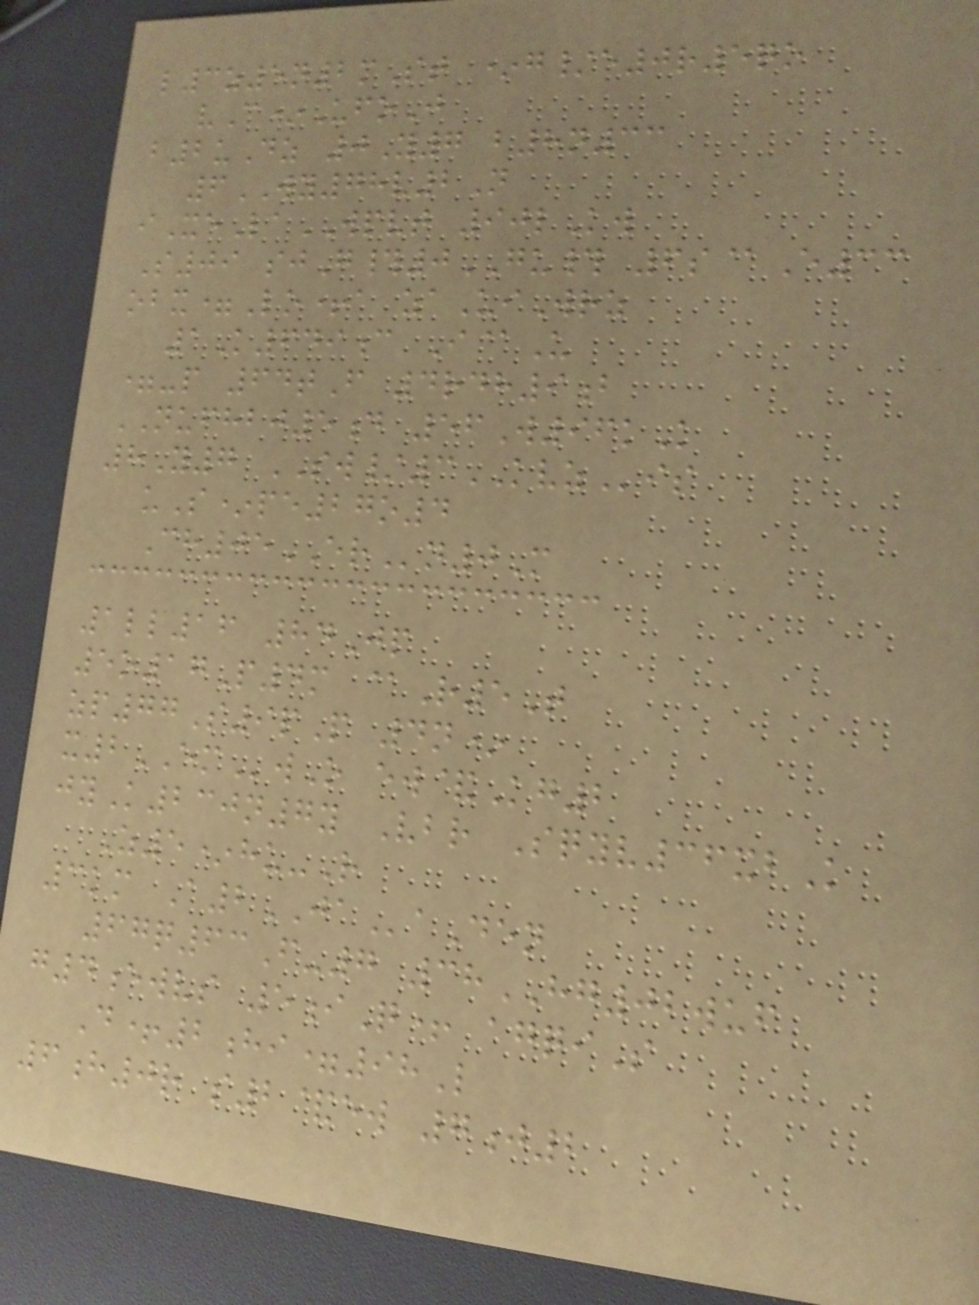l3z5n2mSt *g/e0r5qo
vC*UfoJ
b2uDz 0Y7 b8n33
6WY78v2N
iXeLaWPVT 90lKw
S09 sjG#0GU# 6s@E33
obx=Lo+a zaUiWrz
1K649c I@U
=-p 64tF 4rdh9b
NUFHBJ5d 56W96kK
8Y7 SW/3KVZis
uS*pe27o4
Ch05ERn0M
1ll16 84Jp
5o17P4m @R5T
zp77S9pP 4n*
x2EMwO ew&Kg2
jyK230n7y Vbr Sqyv36xbK
Z5*hu-R
3km A2JAaDen
67q63F-7 38HG02wuf
g4ewvs 5iQ+ agqiS
D+2hi=98L
6h0r s2&ew 7j2
